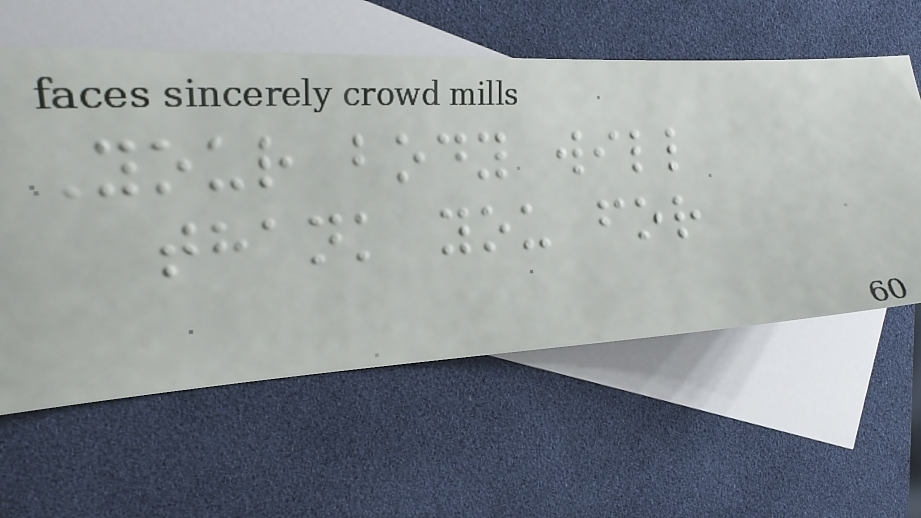Your body will
thank you for
